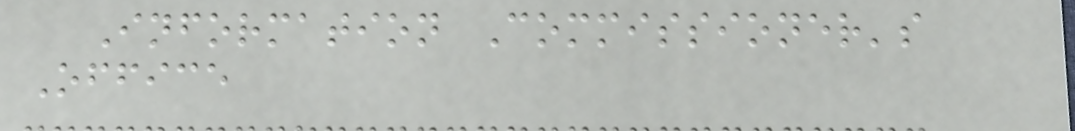Information Commissioner's
Office
